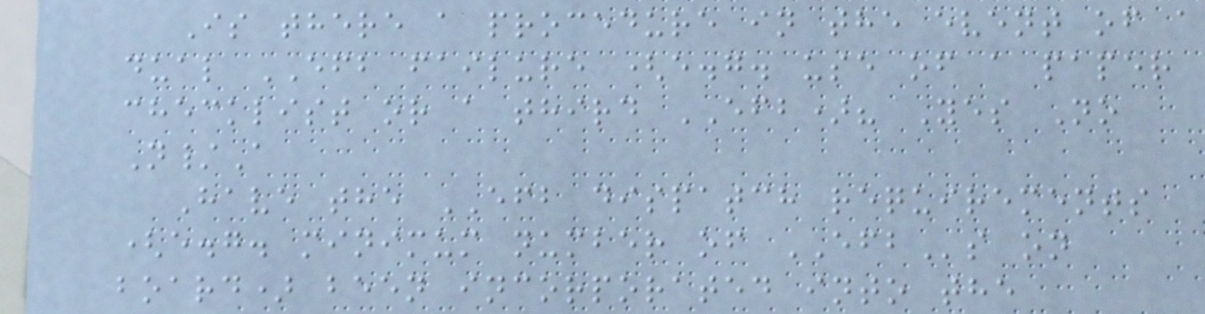Is there a procedure in the event of a
dual EFB failure (e.g. use of a paper
checklist or a third EFB)? Yes No
N/A
Have the EFB dispatch requirements
(e.g. minimum number of EFBs on
board) been incorporated into the
